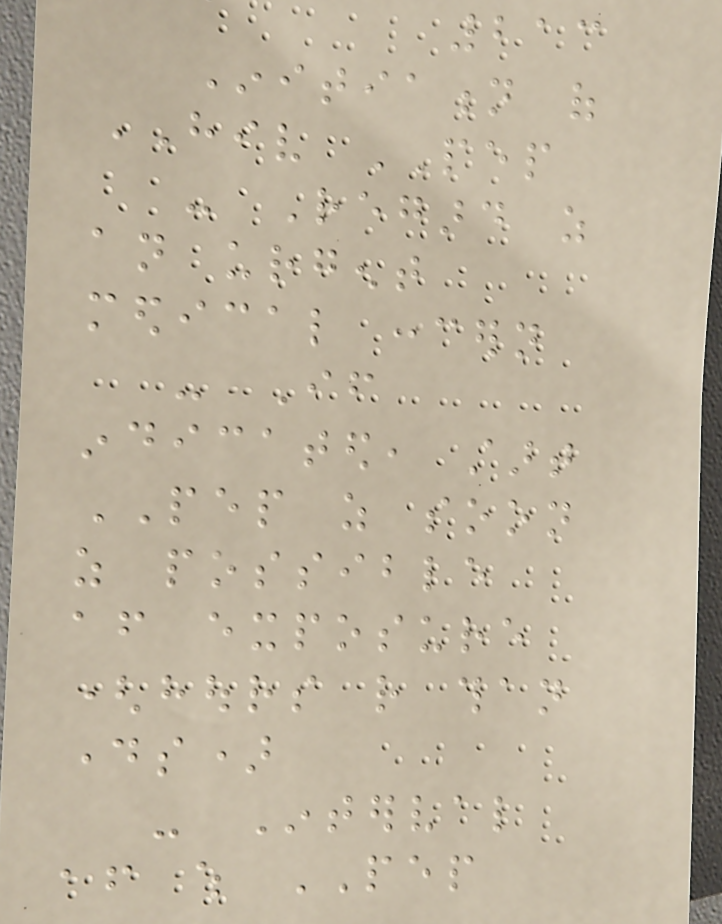213
Initiation of
HIV PEP
- Regard as
an urgent
medical concern
- If
indicated, start
PEP as soon
as possible
after exposure
(hours rather than
days)
- Interval
after which PEP
